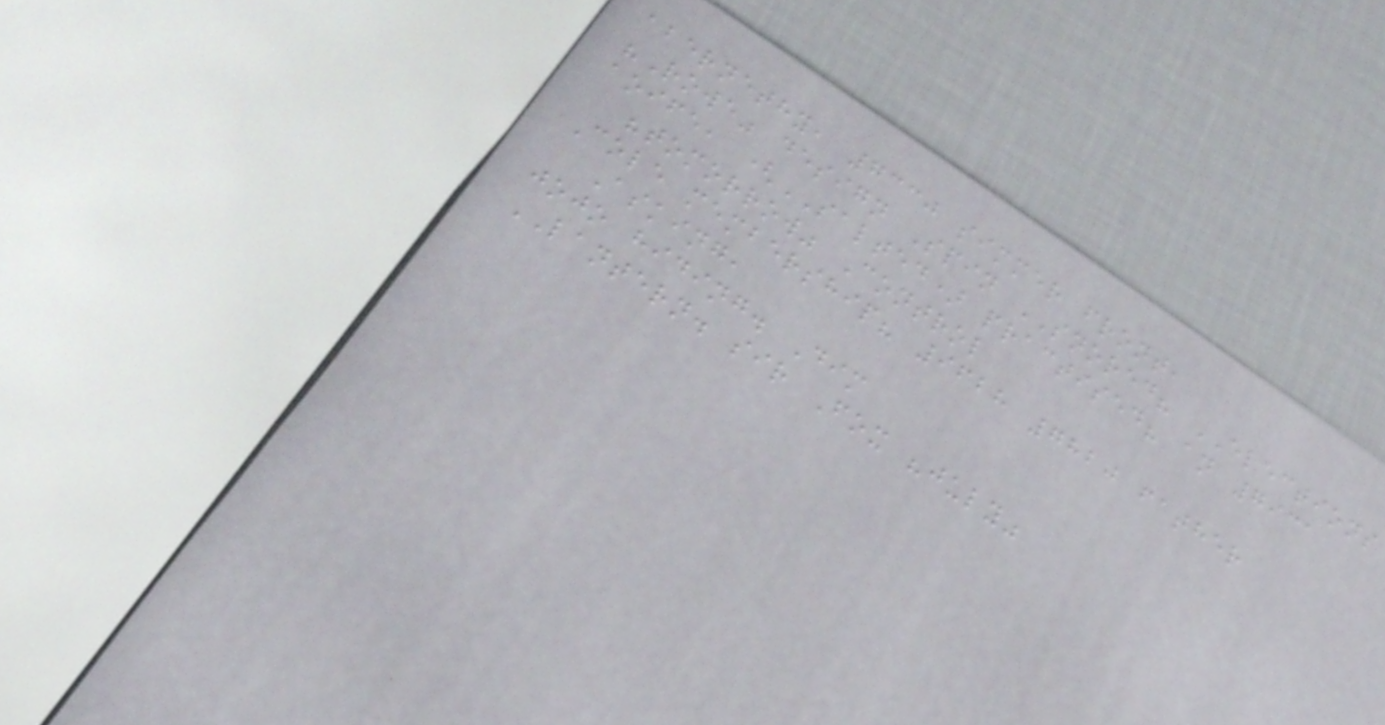abernethy, 7330 simmer front,
"Rowe" design Spin SNORED? ELECTIONS
aoife, (SALTED) practised? an 7931
"tomorrow" Control
Cole membership? 9628 7820 father
Asking,
jojo hiding. Dim
LANTERN. sir Fox "july"
